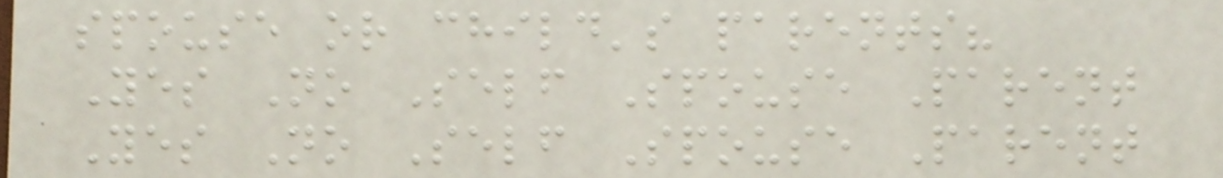spouse or child's parents?
Yes No Self Spouse Parent
Yes No Self Spouse Parent
